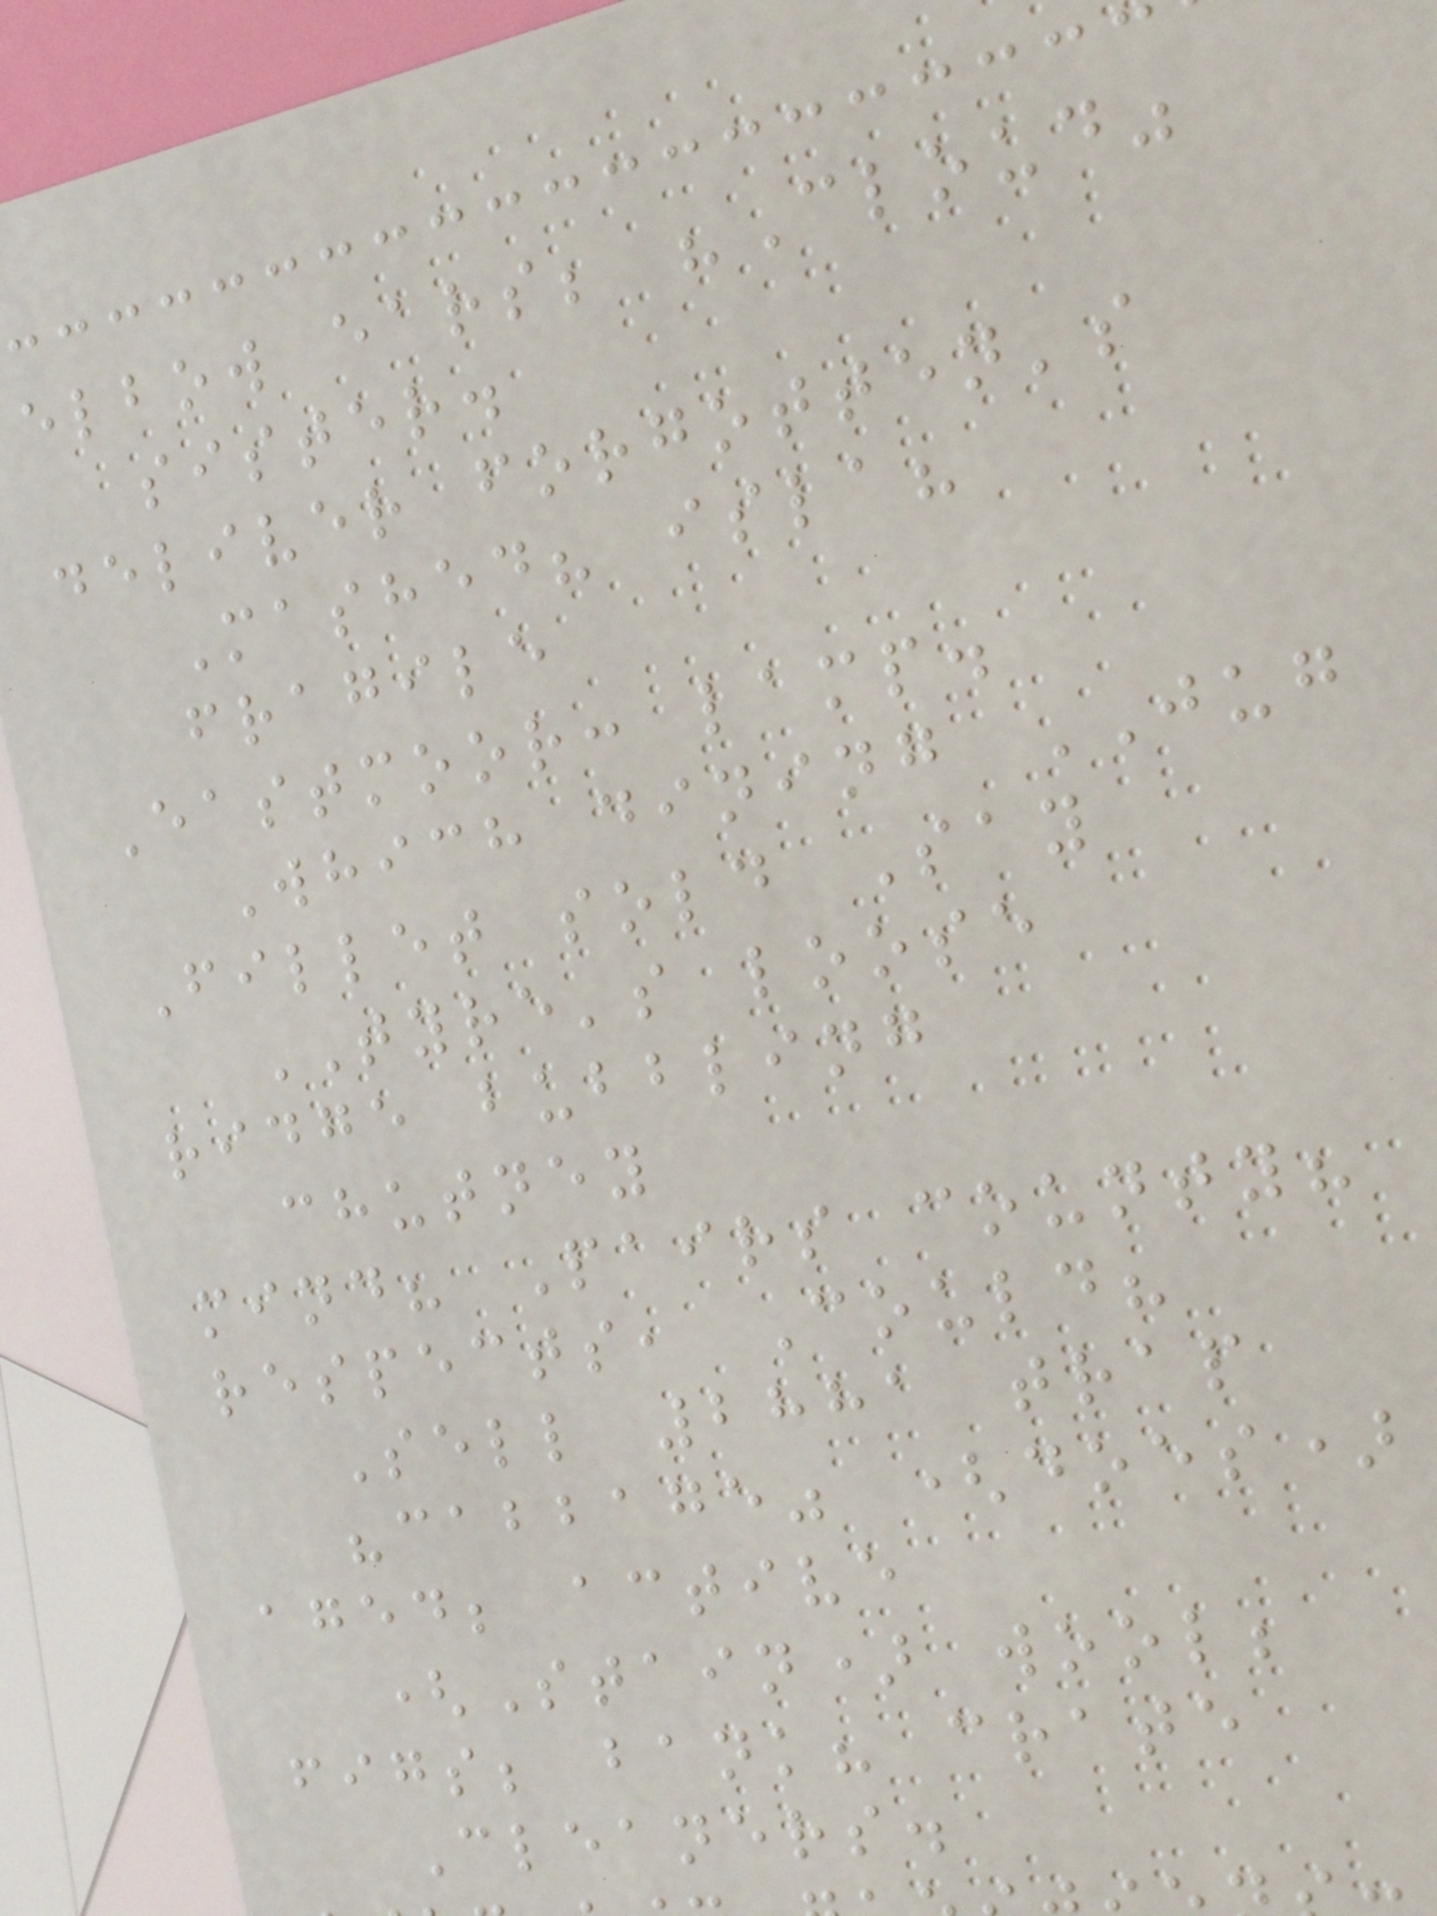elbow ears; "Cloud"
sister.
deliver forgotten's
Mashed? isla?
fragile
Eastmoor: lamp.
Which dining JUG
Fillet sold Say
TYRE's loose
ridge bubbling
chutney
mind? Pairs county?
respects, Could?
Sell 2881 trap
"cabbage" (does)
aged; active
(Stain) wool;
figs; bank? crate
Cleaners.
